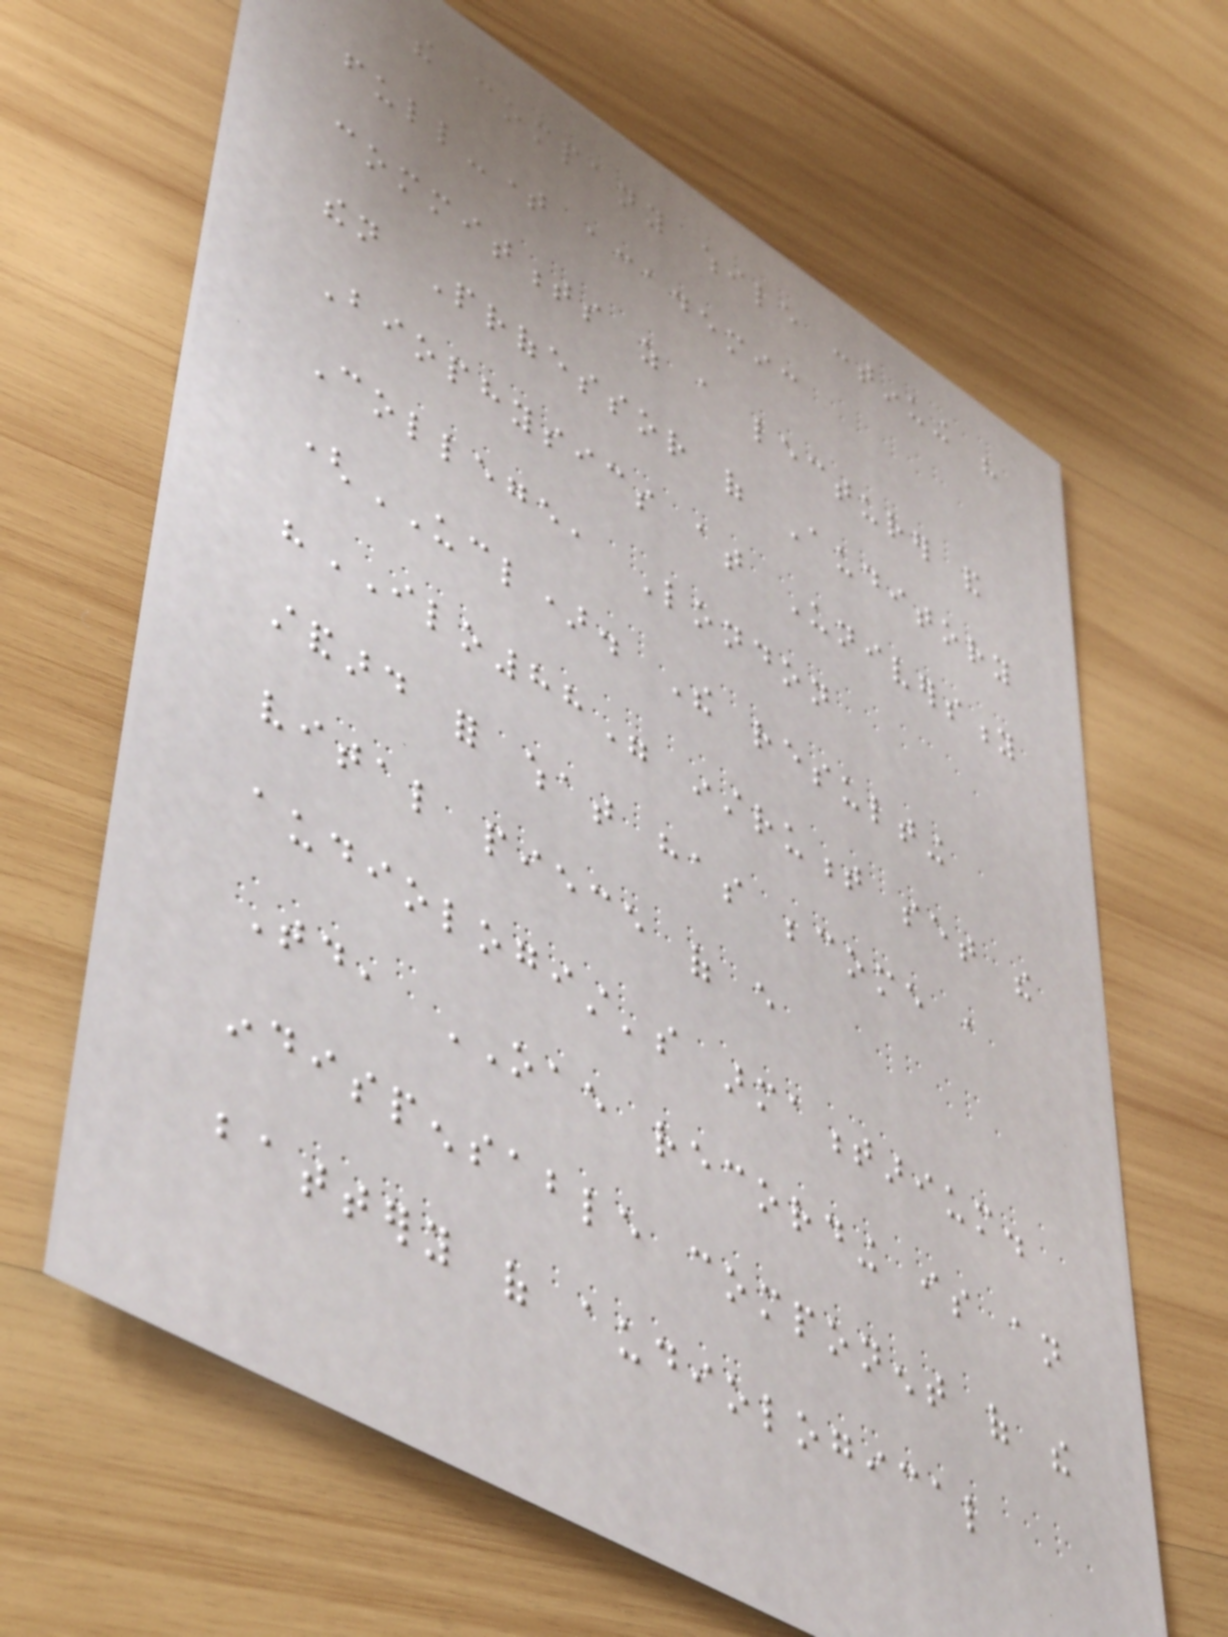the company while continuing his
full-time academic
commitments as a lecturer and
then Professor of Auditory
Biophysics at University
College, London
(UCL). The resulting
"ILO88" instrument set the
standard for what has become a
vital piece of every
audiologist's armamentarium.
Today, OAE recording is an
indispensable component of the
battery of audiological
